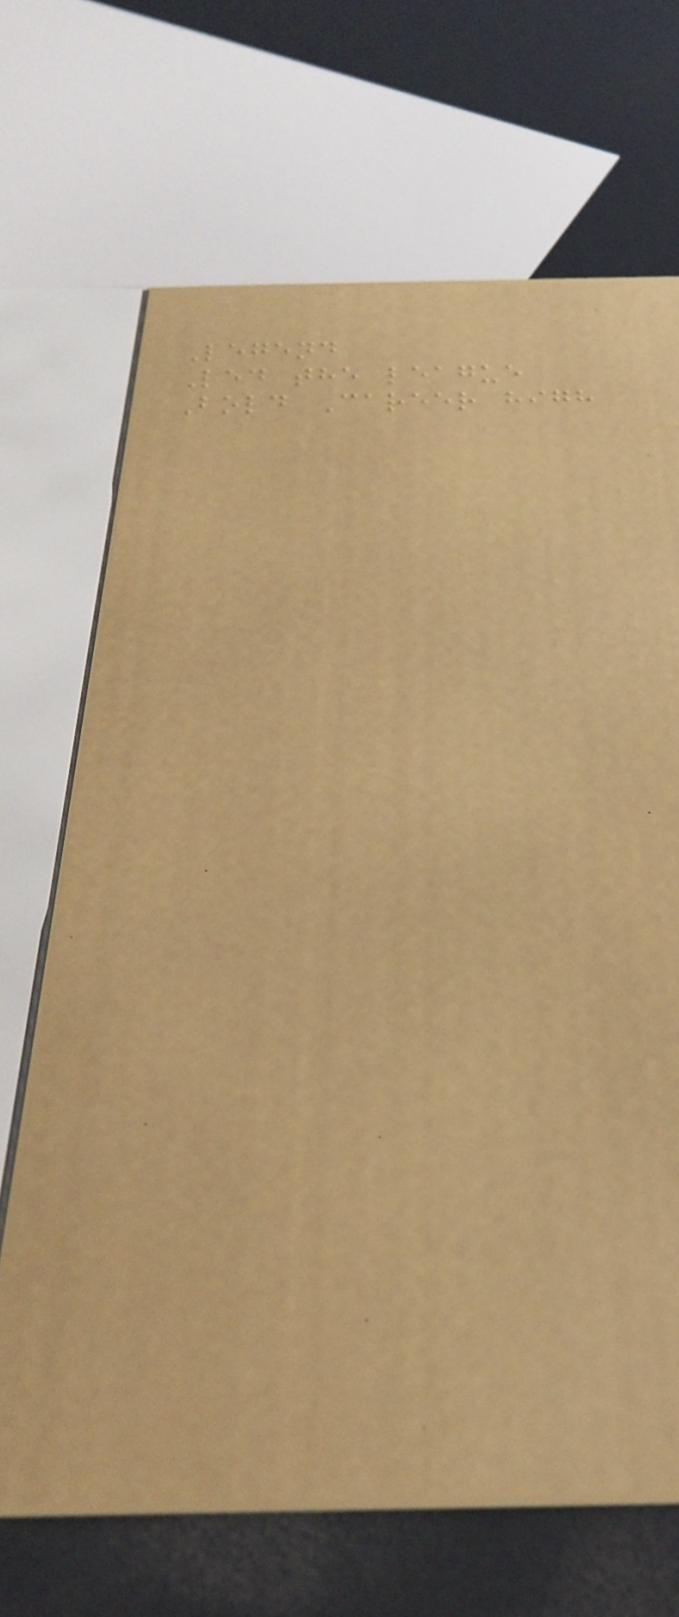Legend
Led the league
Bold Career high
